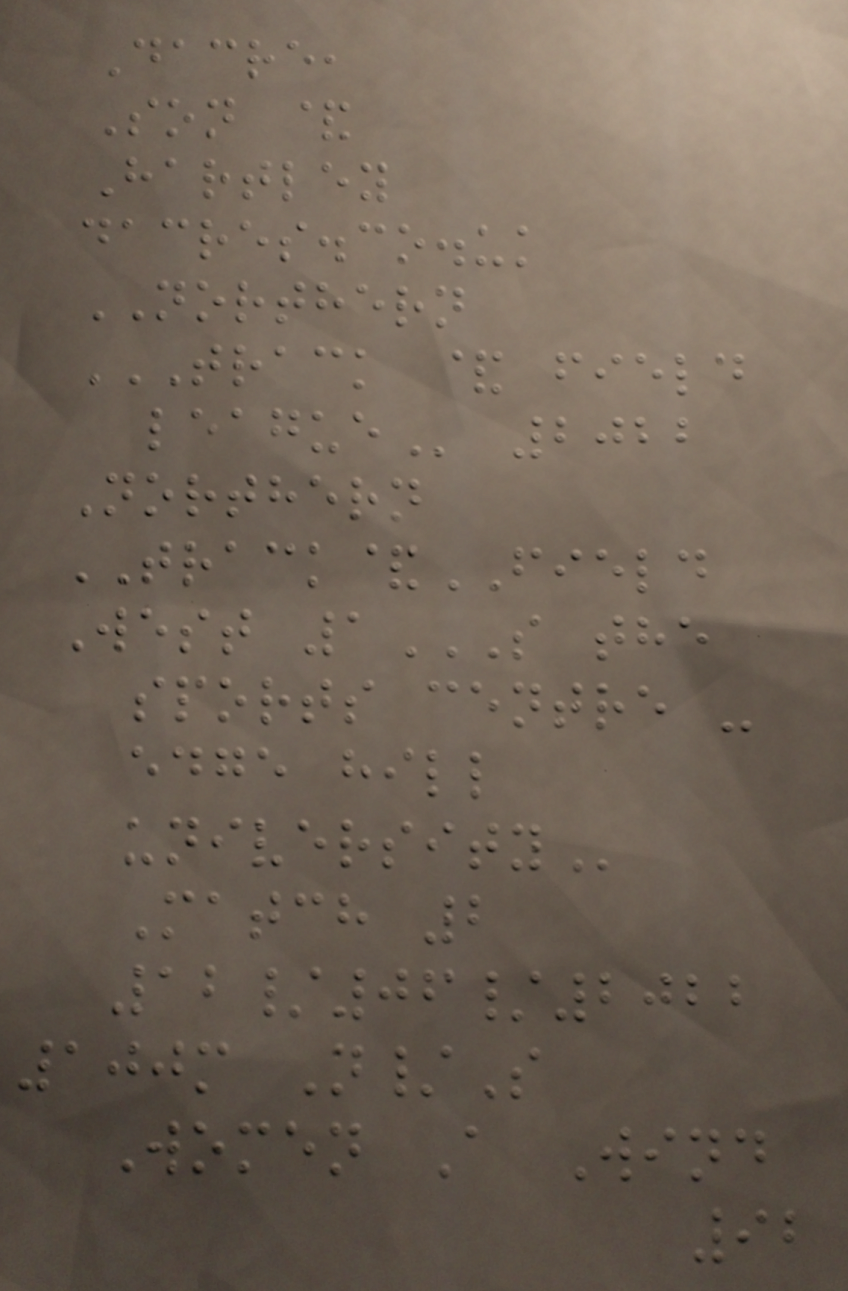Dacre,
Son &
Hartley
dacres.co.uk
NORTHERN
TRACK & FIELD
LEAGUE 2022
Northern
TRACK&FIELD
West 1S THE
SPORTS CENTRE -
EDGE HILL
UNIVERSITY
Match 2
12/06/2022
100m N/S
Women A Wind
92
